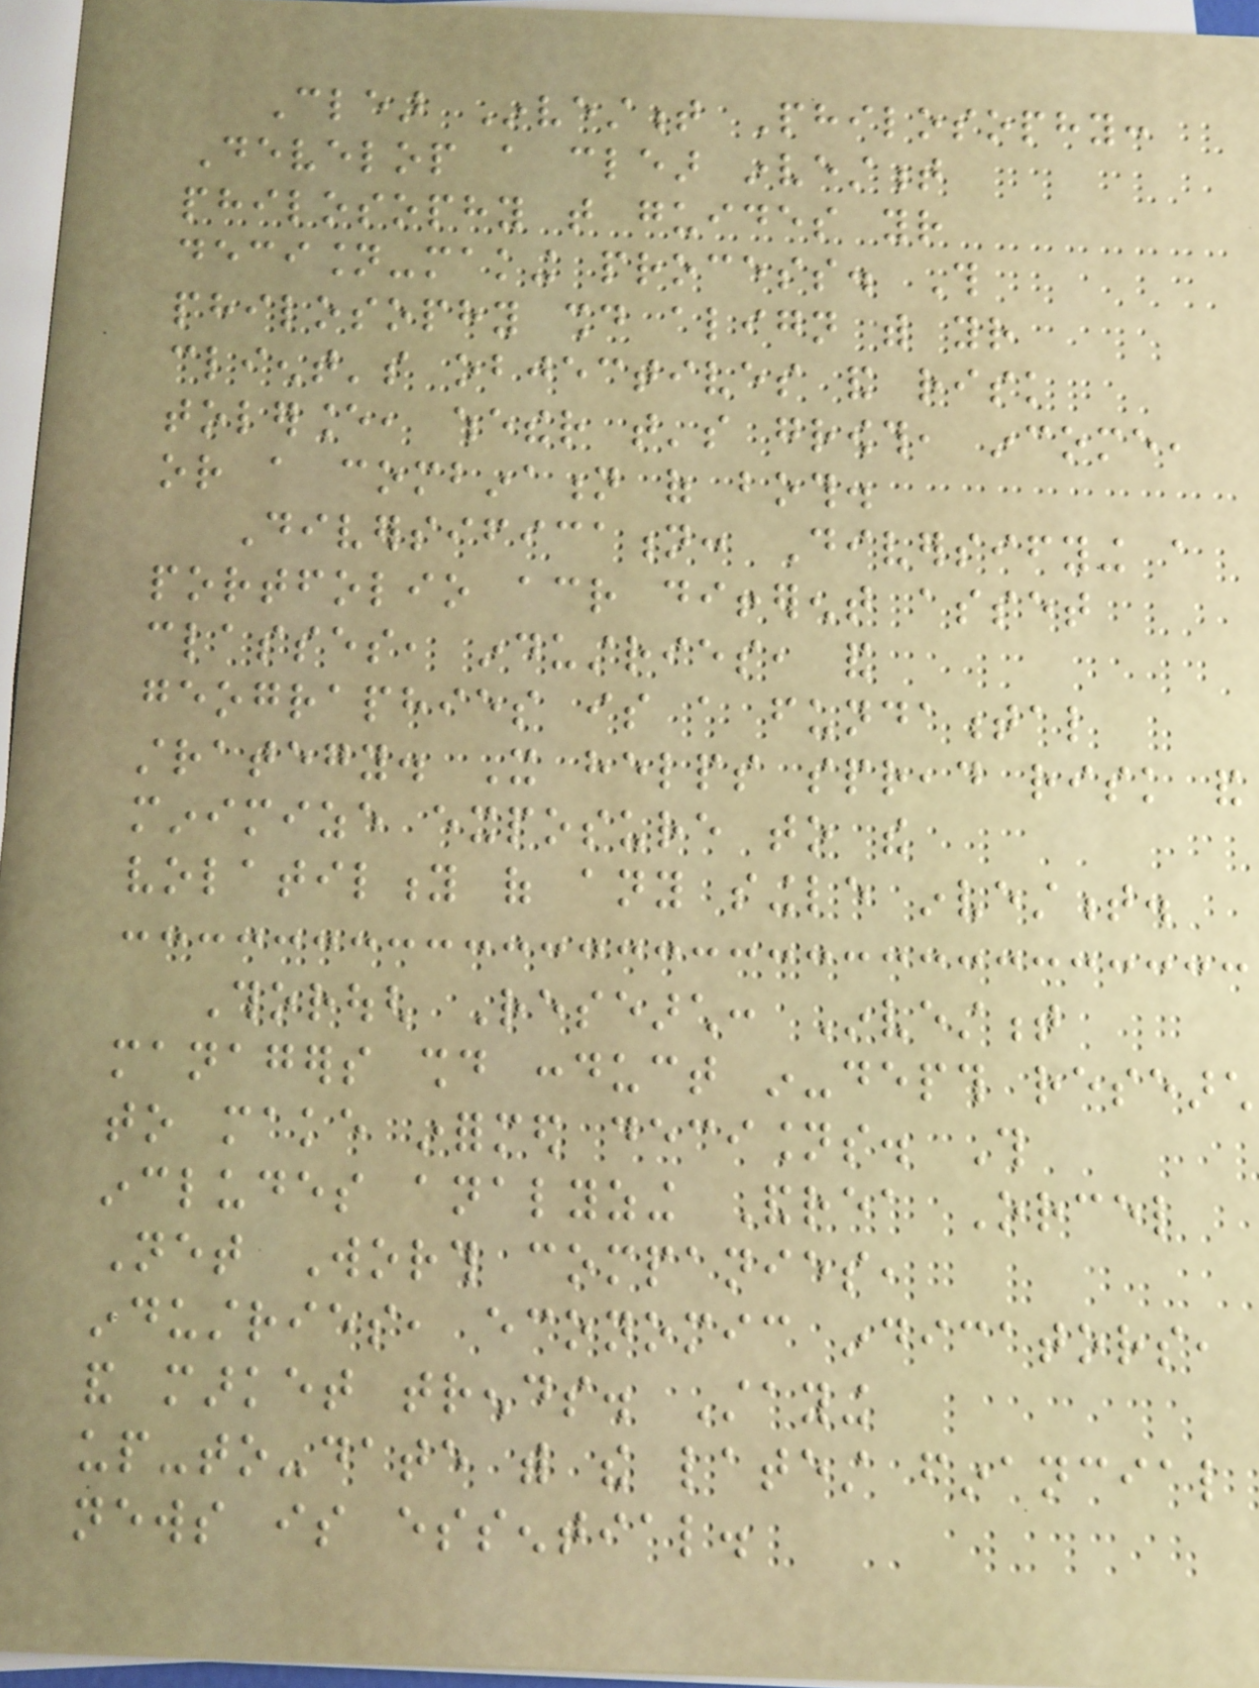Clear Investment Philosophy:
Develop a clear investment
philosophy that guides your
decision-making process. This
philosophy should align with your
client's objectives and risk
tolerance, whether that's growth, income,
or a combination of both.
Diversification: Diversifying a
portfolio across different asset
classes, industries, and
geographies is a fundamental
strategy. It helps spread risk and
minimize exposure to the
volatility of any single investment.
Thorough Research: Investment
managers should conduct in-depth research
to make informed decisions. This
includes analyzing Andrea Orcel
Net Worth companies,
industries, economic indicators,
and market trends. Staying
up-to-date with the latest financial
news is essential.
